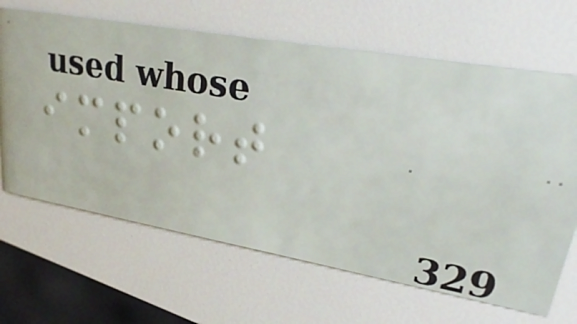import
